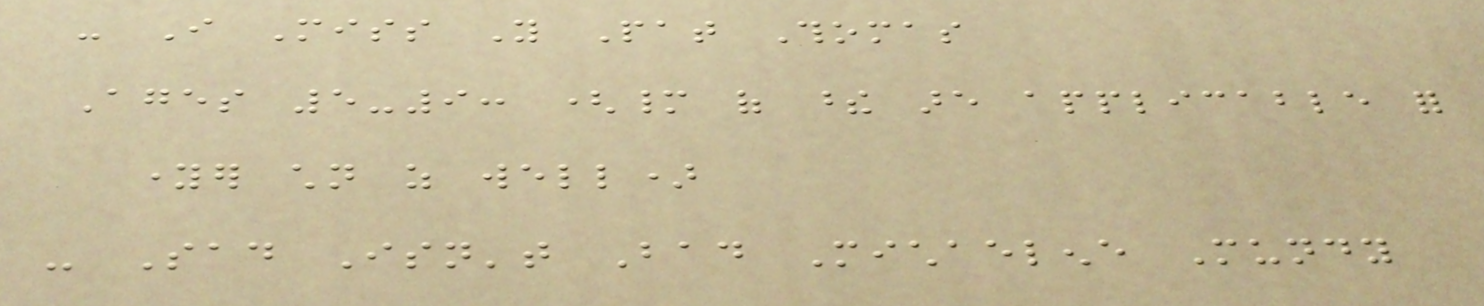- I Miss You Pat Thomas
Ages 5-9: (many of these are applicable for
younger children as well)
- Sad Isn't Bad Michaelene Mundy
